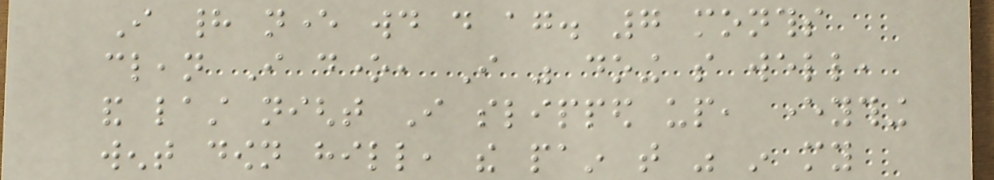I had never would do again. 7 months
clean I done, I was doing so well,
and last night I slipped up, everything
went down hill, the pain that was in my
